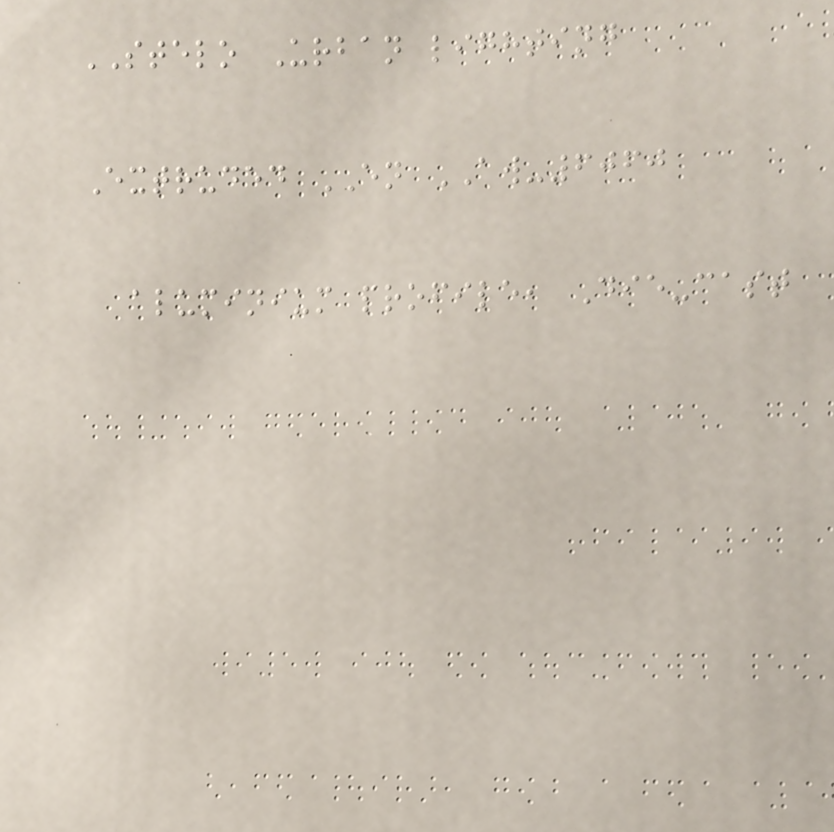STELO Urban lighting
Extruded EN AW-6060
aluminium profile, Die-cast
